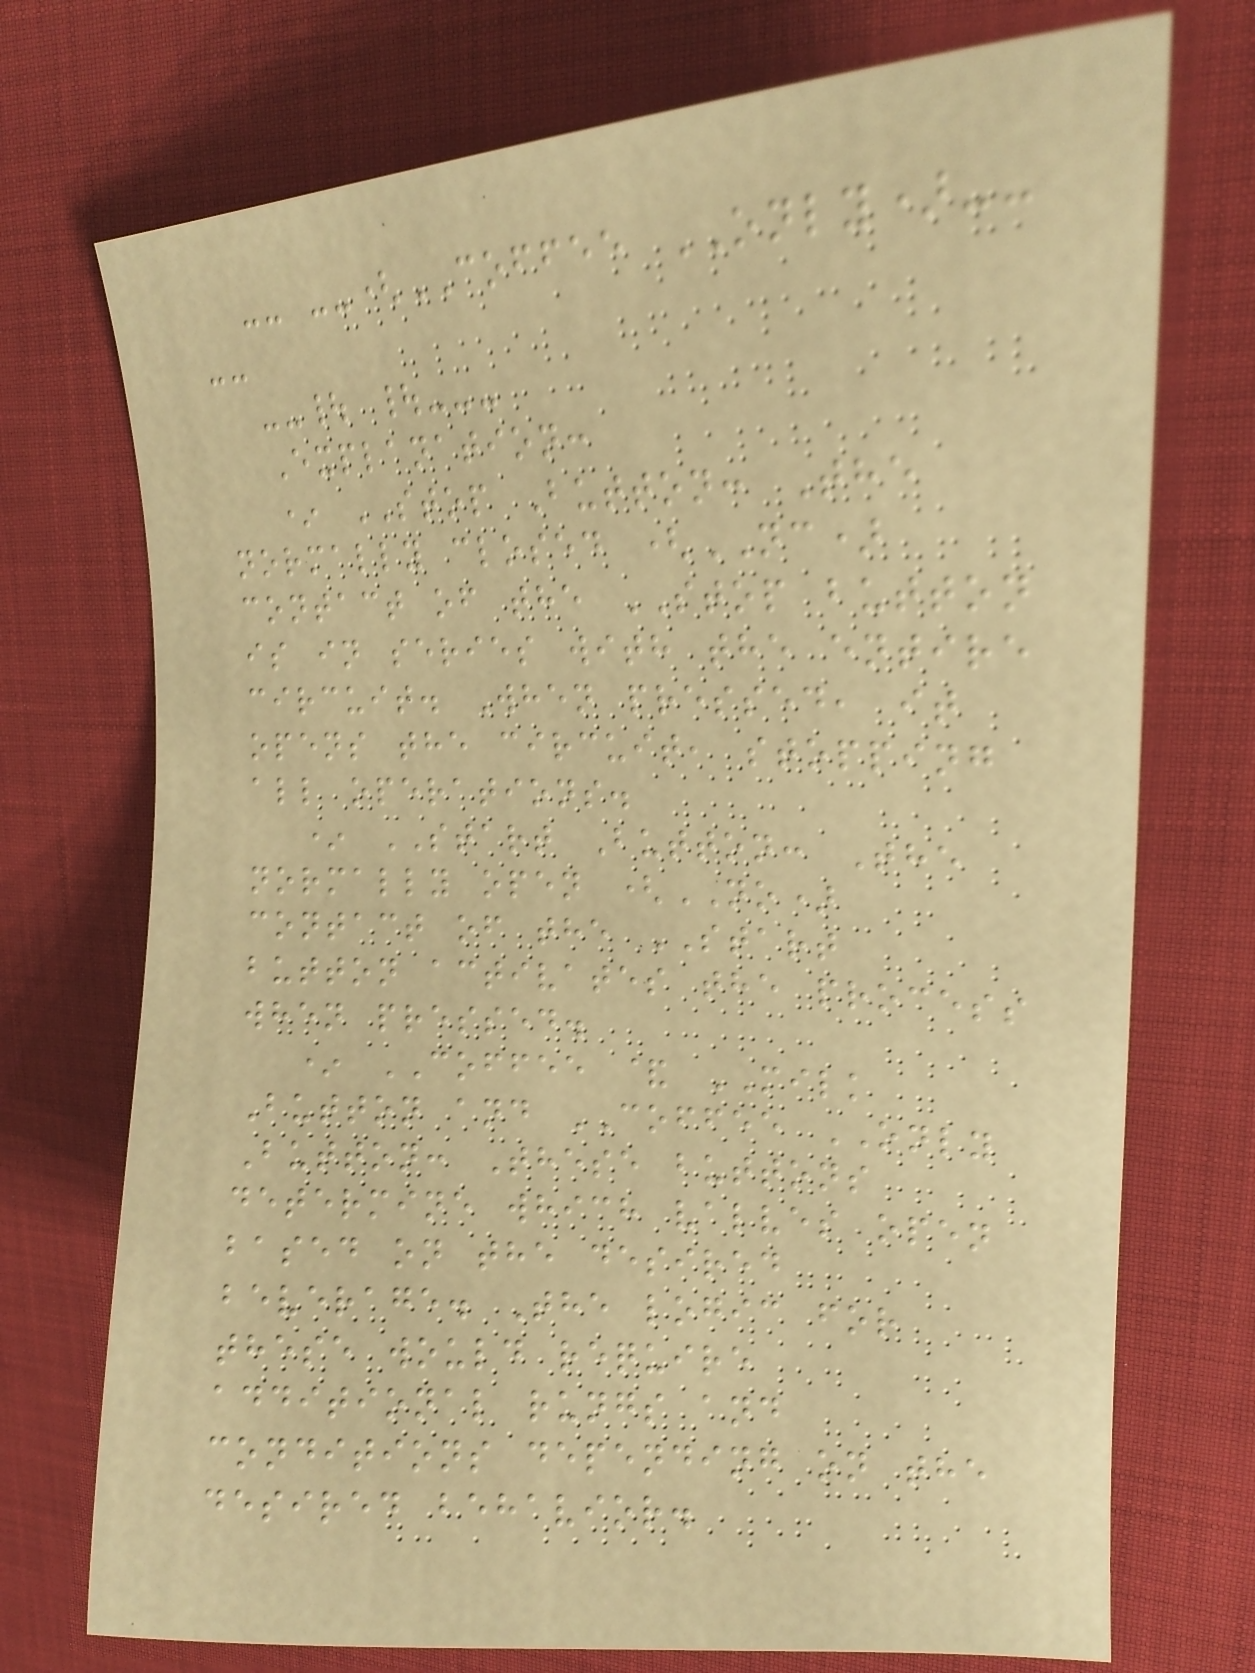-- --(COFFEE ONLY)--
--
--| |---
Explanation:
* STOP Button: The
normally closed (NC)
contact of the STOP button
is in series with the entire
circuit. When pressed, it
opens the circuit, stopping
all operations.
* START Button: The
normally open (NO)
contact of the START
button activates the process
when pressed.
* COFFEE & MILK
Button and COFFEE ONLY
Button: These buttons
determine which valves open
based on the desired
beverage. The logic for
these would require
additional rungs and
conditions depending on the
desired behavior.
